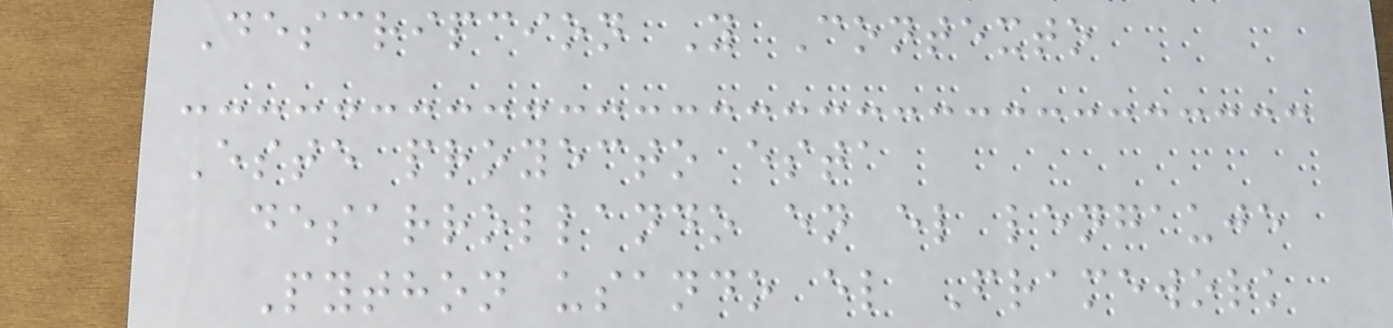Descripcion Y Contexto
Este proyecto esta
desarrollando en el lengauje
Python usando el Framework
